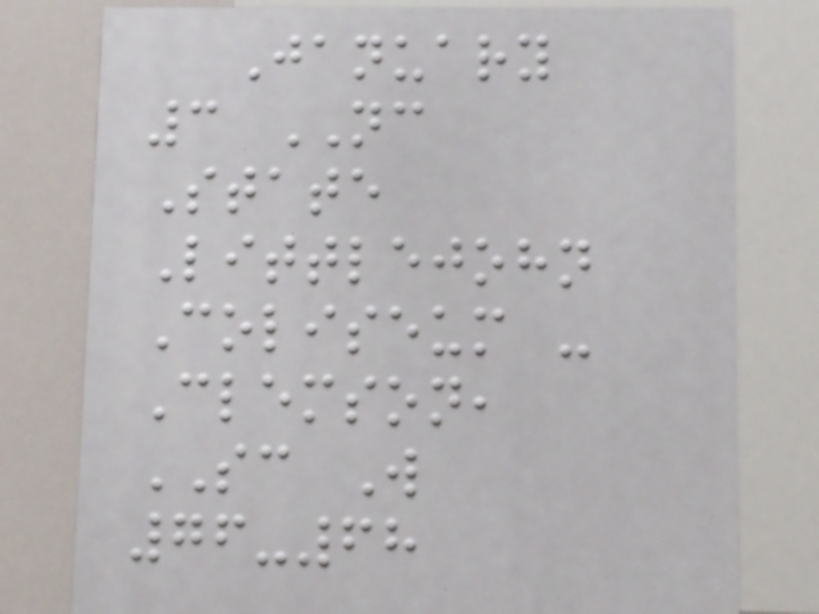January
3 NC
State
Littlejohn
Coliseum -
Clemson,
SC W
76-68
